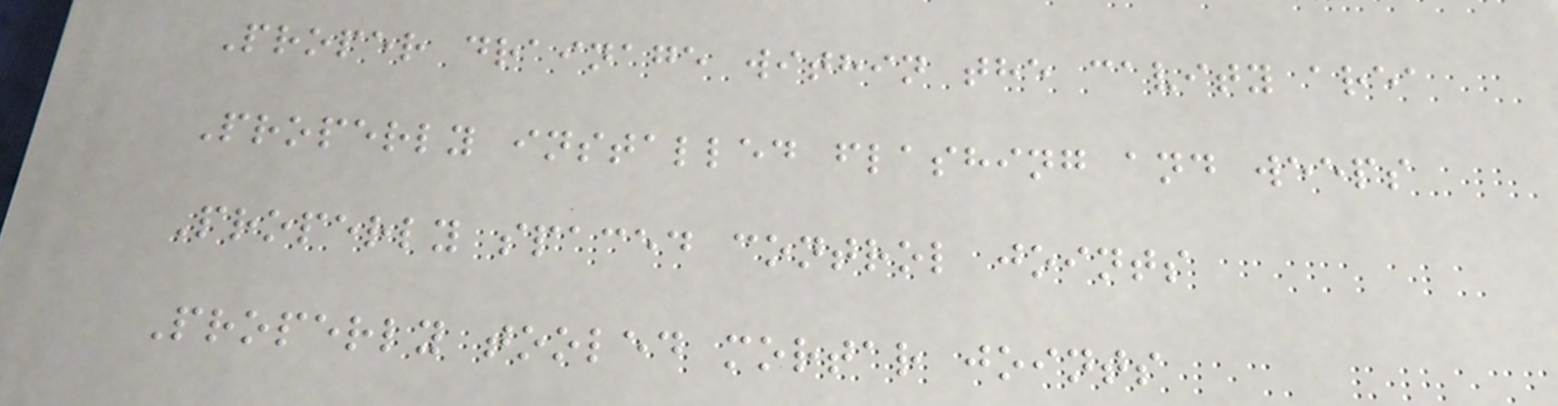Proper drainage within the cavity area
Properly installed flashing and weeps
Properly spaced control joints
Properly tooled mortar joints
